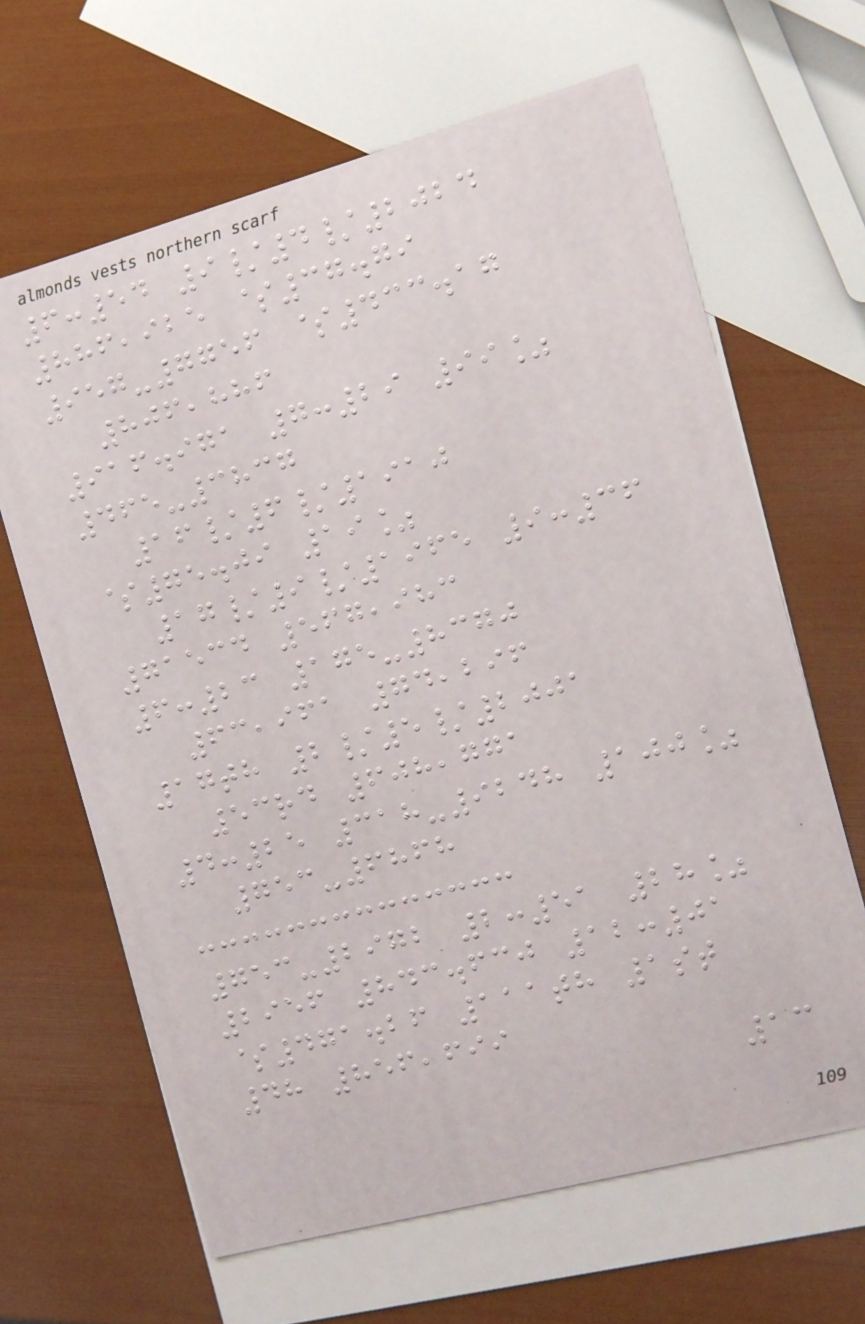6:54 9/4/2024
886,925 $37.79
957-7756 $433.17
806,886
916.971 7:29 99%
465-3837
16/6/1910
$75.09 19%
17/9/1965 9:36
71534 567,983
6:23 175-8370
63,961 74,296
17th 2/5/2001
53rd 608,771
4:25 318-9248 100%
753-6868
753-2972 2:51 28%
2956 843.630 12:01
$471.26 111th 1st
48 856,699
13
